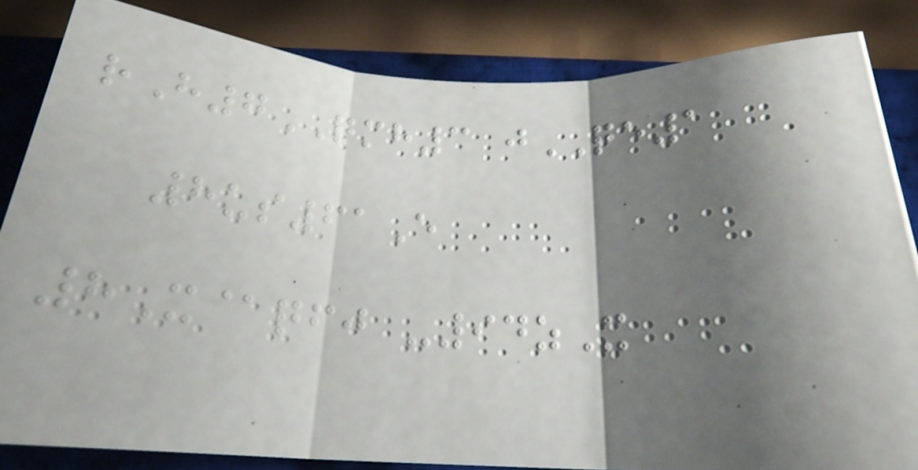rH7QMH3 jQE1
8us61E
8X@qfj -94zX
